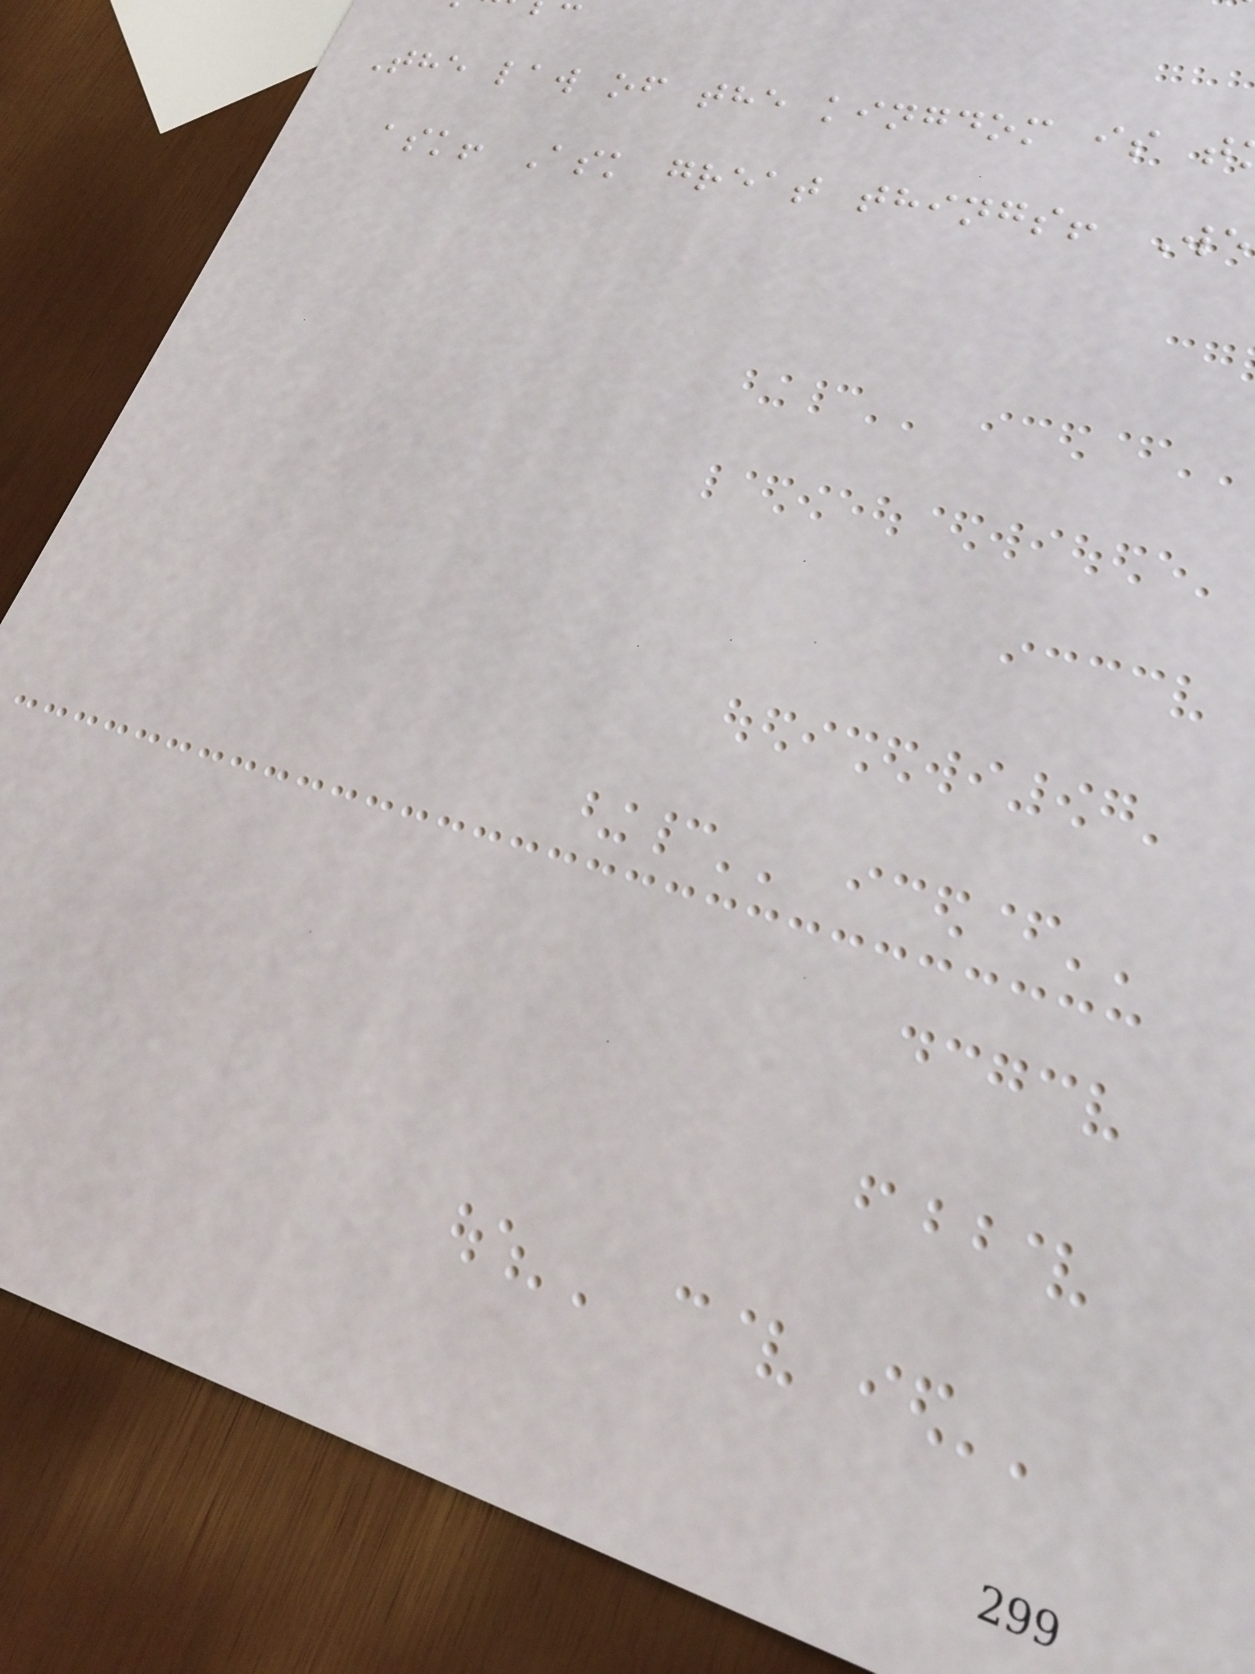The law of the kingdom is t
ask! Ask great things! We
